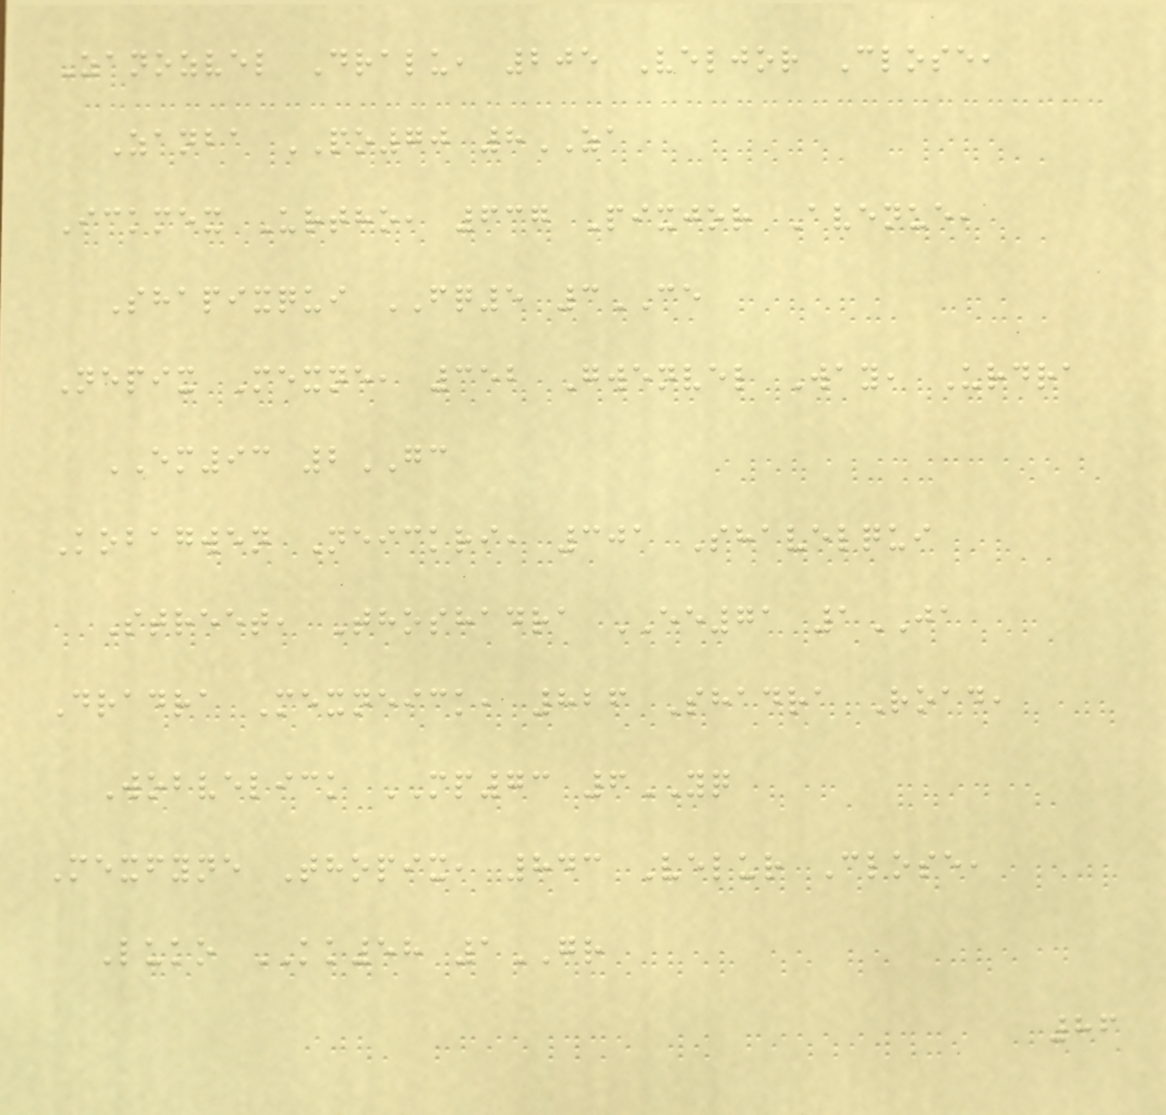Zanozvel Dralu, 205 Veljor Close,
Zanba PO70 8ZA
Ickmex Urtho, 637 Pixjor Avenue,
Shapixqui FQ5 3CE
Nepix Mexne, 352 Gwenvel Way, Urdra
EM93 2GC
Kobagwen Neickri, 301 Shavelqui
Street, Thoshadra EE71 1JA
Dradra Mexneick, 826 Shadra Road,
Wobvelick MP73 6YQ
Mexfyne Thopix, 843 Velur Close,
Luko KK58 1GR
86
